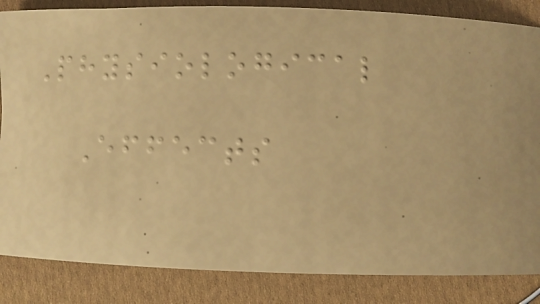Physiological
Effects
